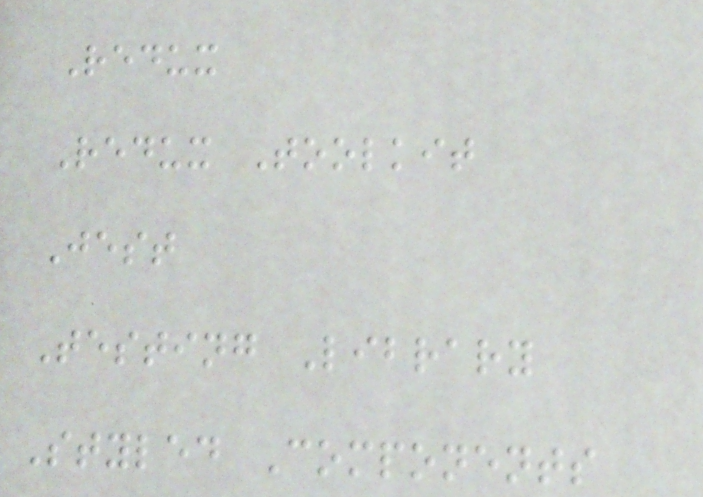Redux
Redux Toolkit
Jest
Testing Library
Styled Components
